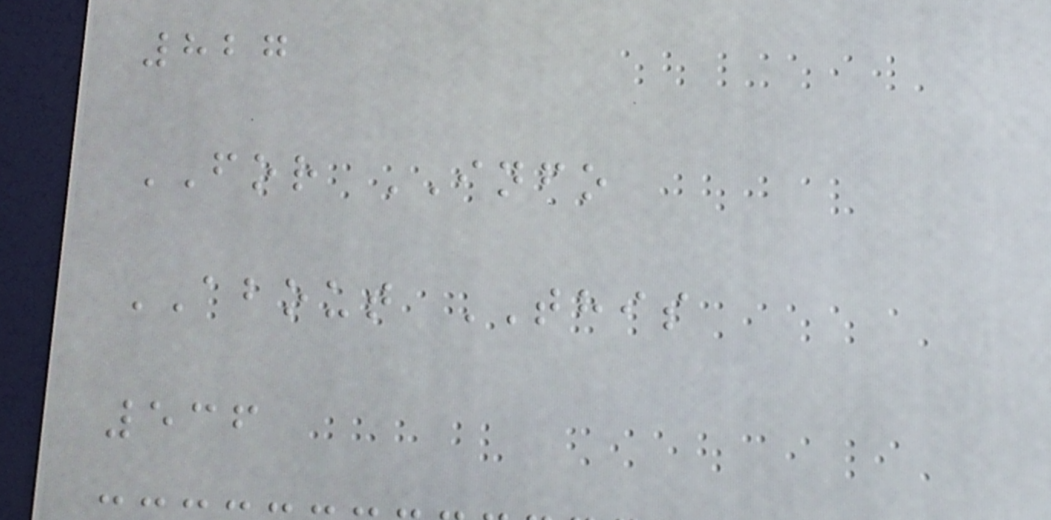827
FOR INFO
ABOUT THIS
536
